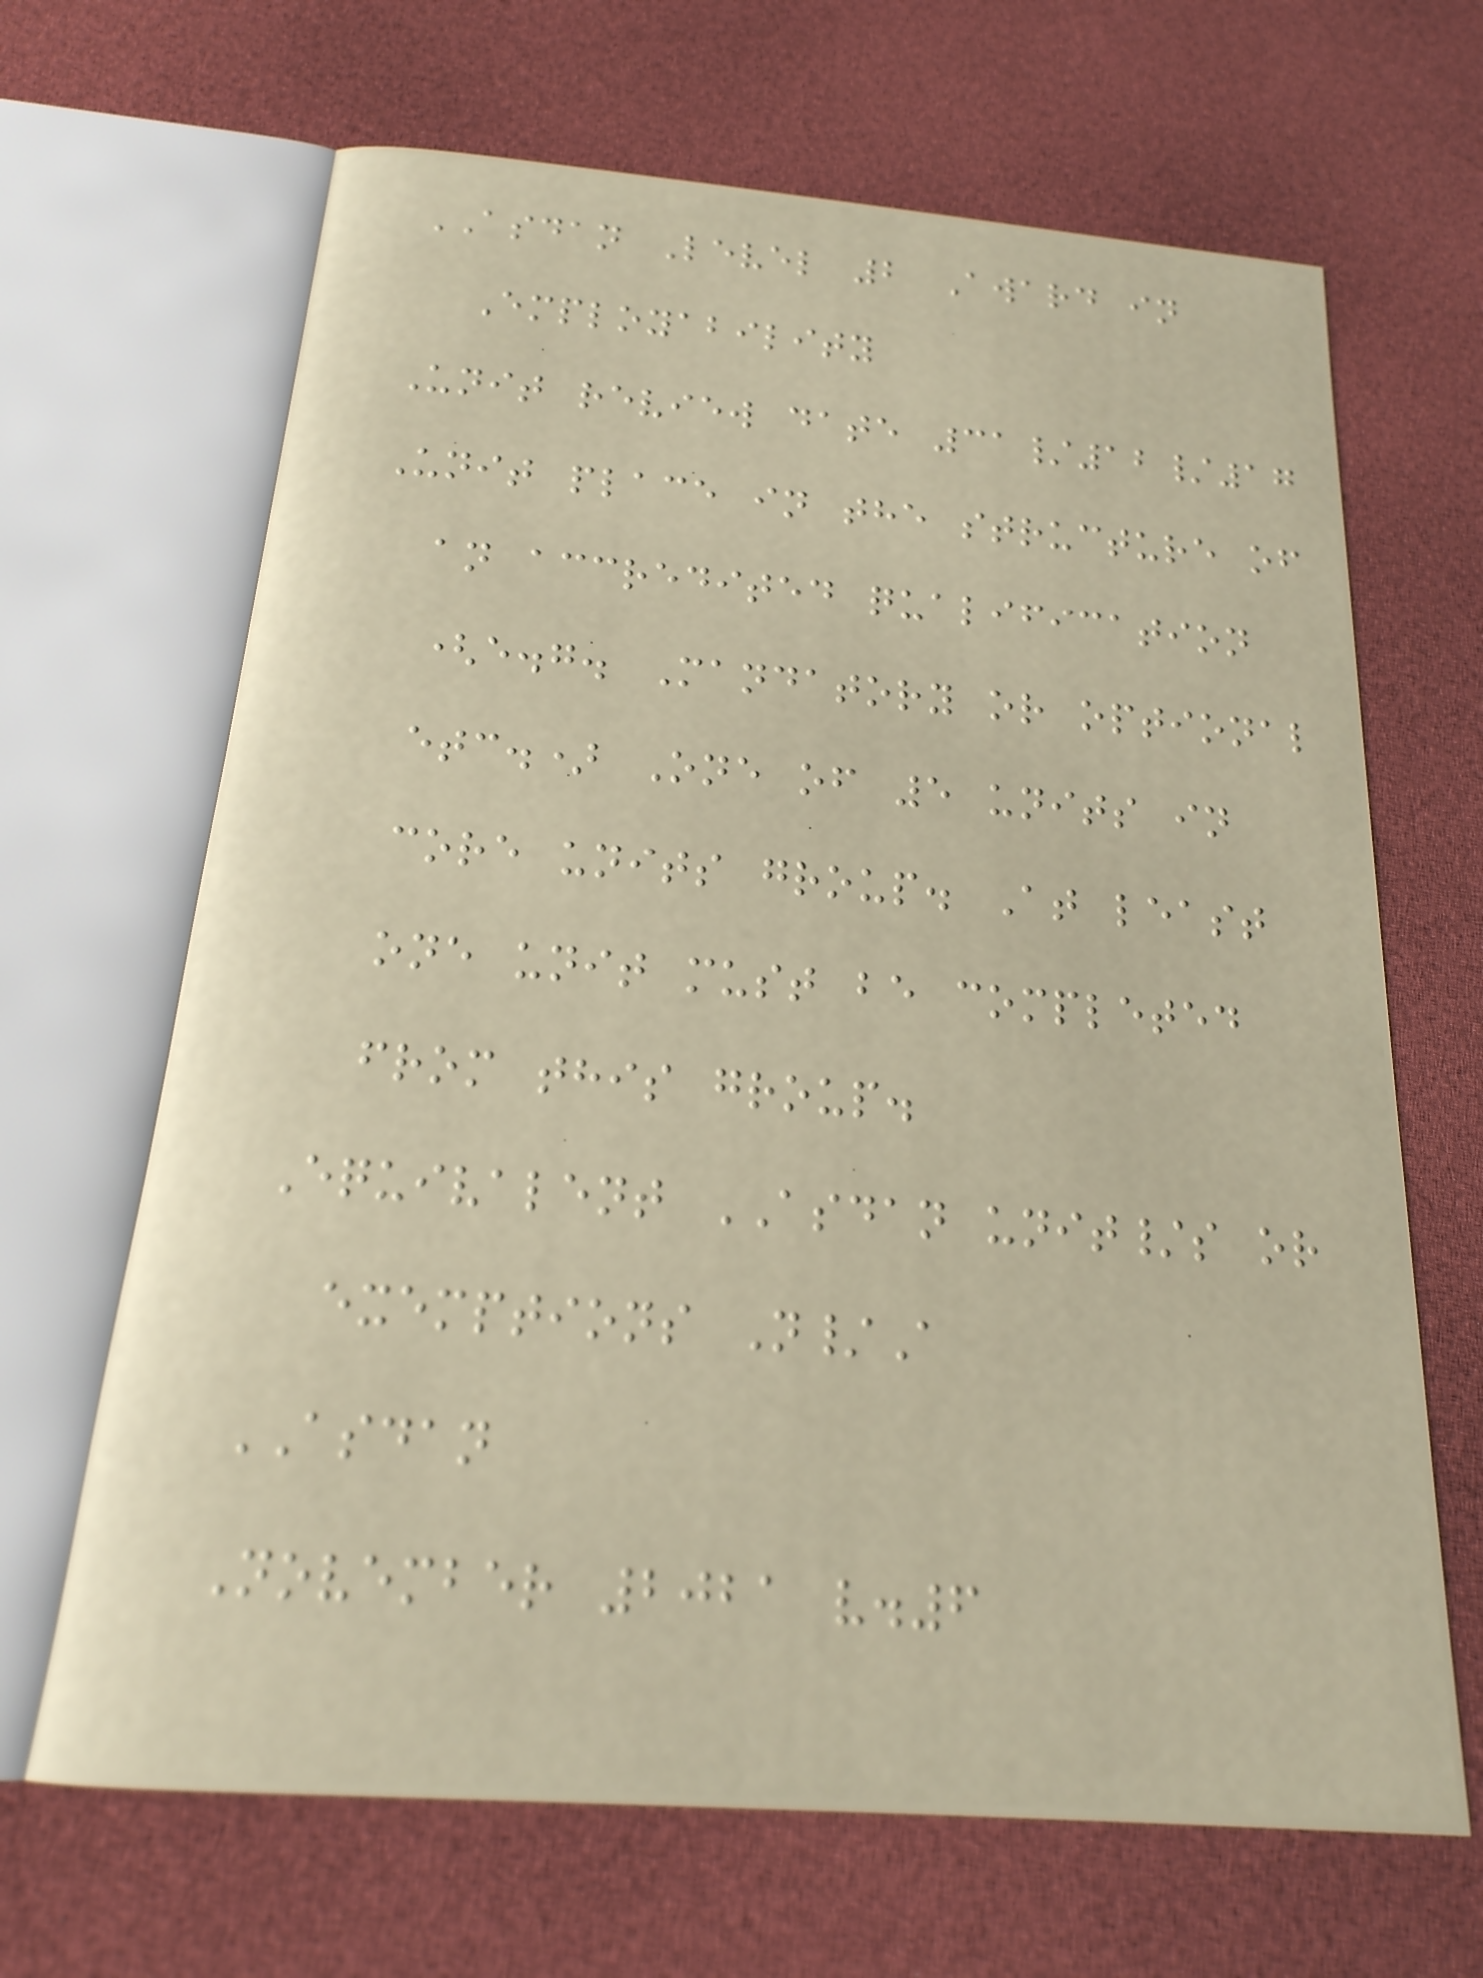ASDAN Level 2 Award in
Employability
Unit review date 31/12/17
Unit place in the structure of
an accredited qualification
(e.g. Mandatory or optional
etc.) One of 5 units in
core units group. At least
one unit must be completed
from this group.
Equivalent ASDAN unit/s or
exemptions N/A
ASDAN
November 2021 v.6
